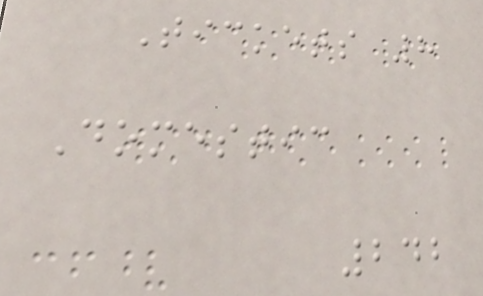Tickets 8
Domestic
242
